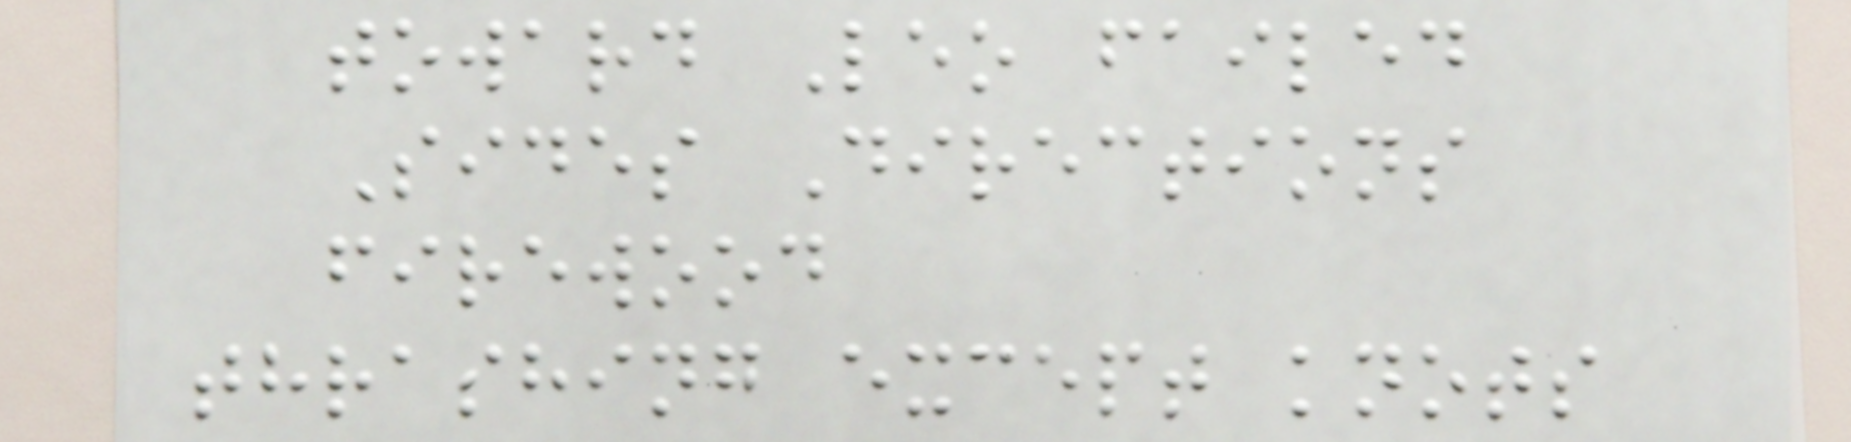toward Leo failed
Sides Directions
firewood
thrashing except knots
